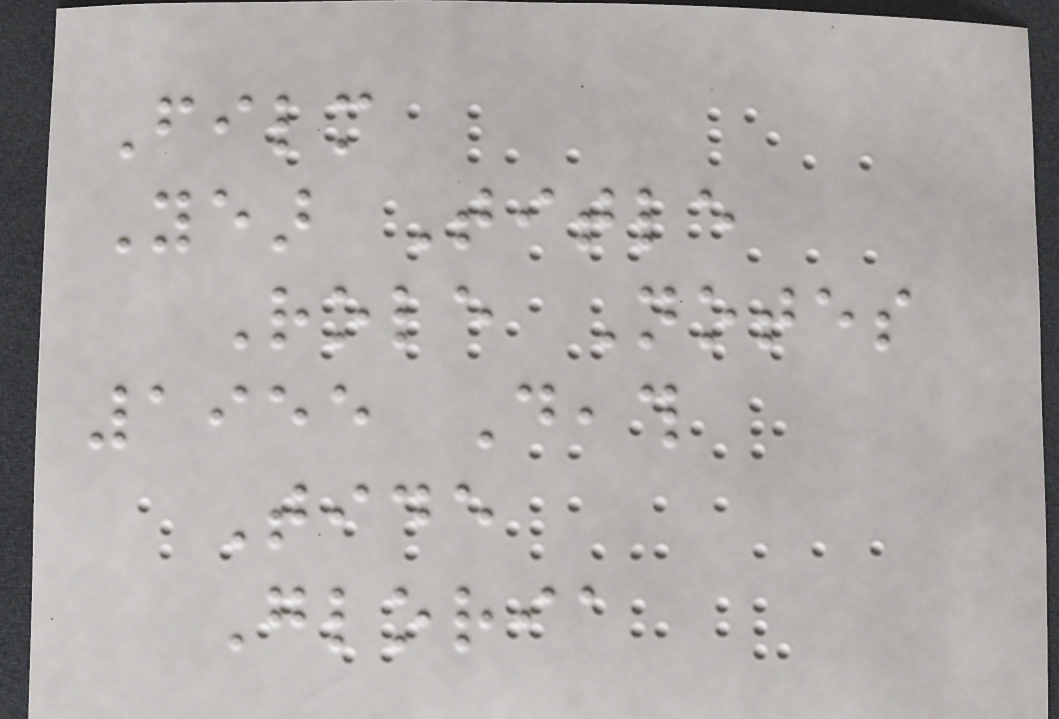Film
Year Title
Role Notes
1955 Death
Tide
Gloria
